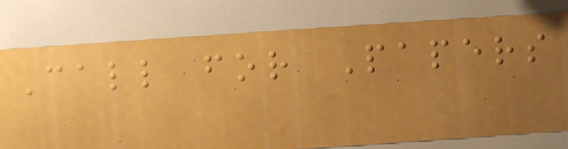Call for Papers
